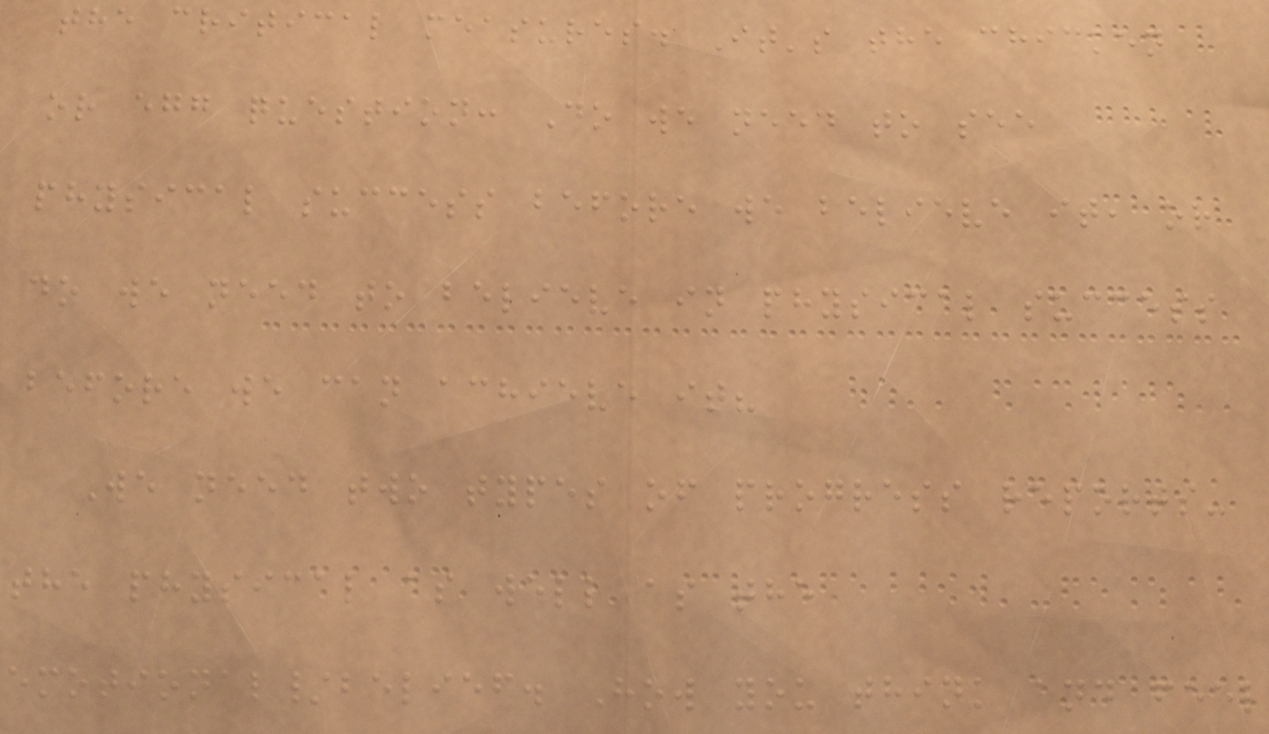the critical measures. It's the chicken
or egg question: Do we need to see
physical success before we believe it, or
do we need to believe in physical success
before we can achieve it?
We need two types of progress reports-
the physical as well as the
emotional/belief. How you think and feel
